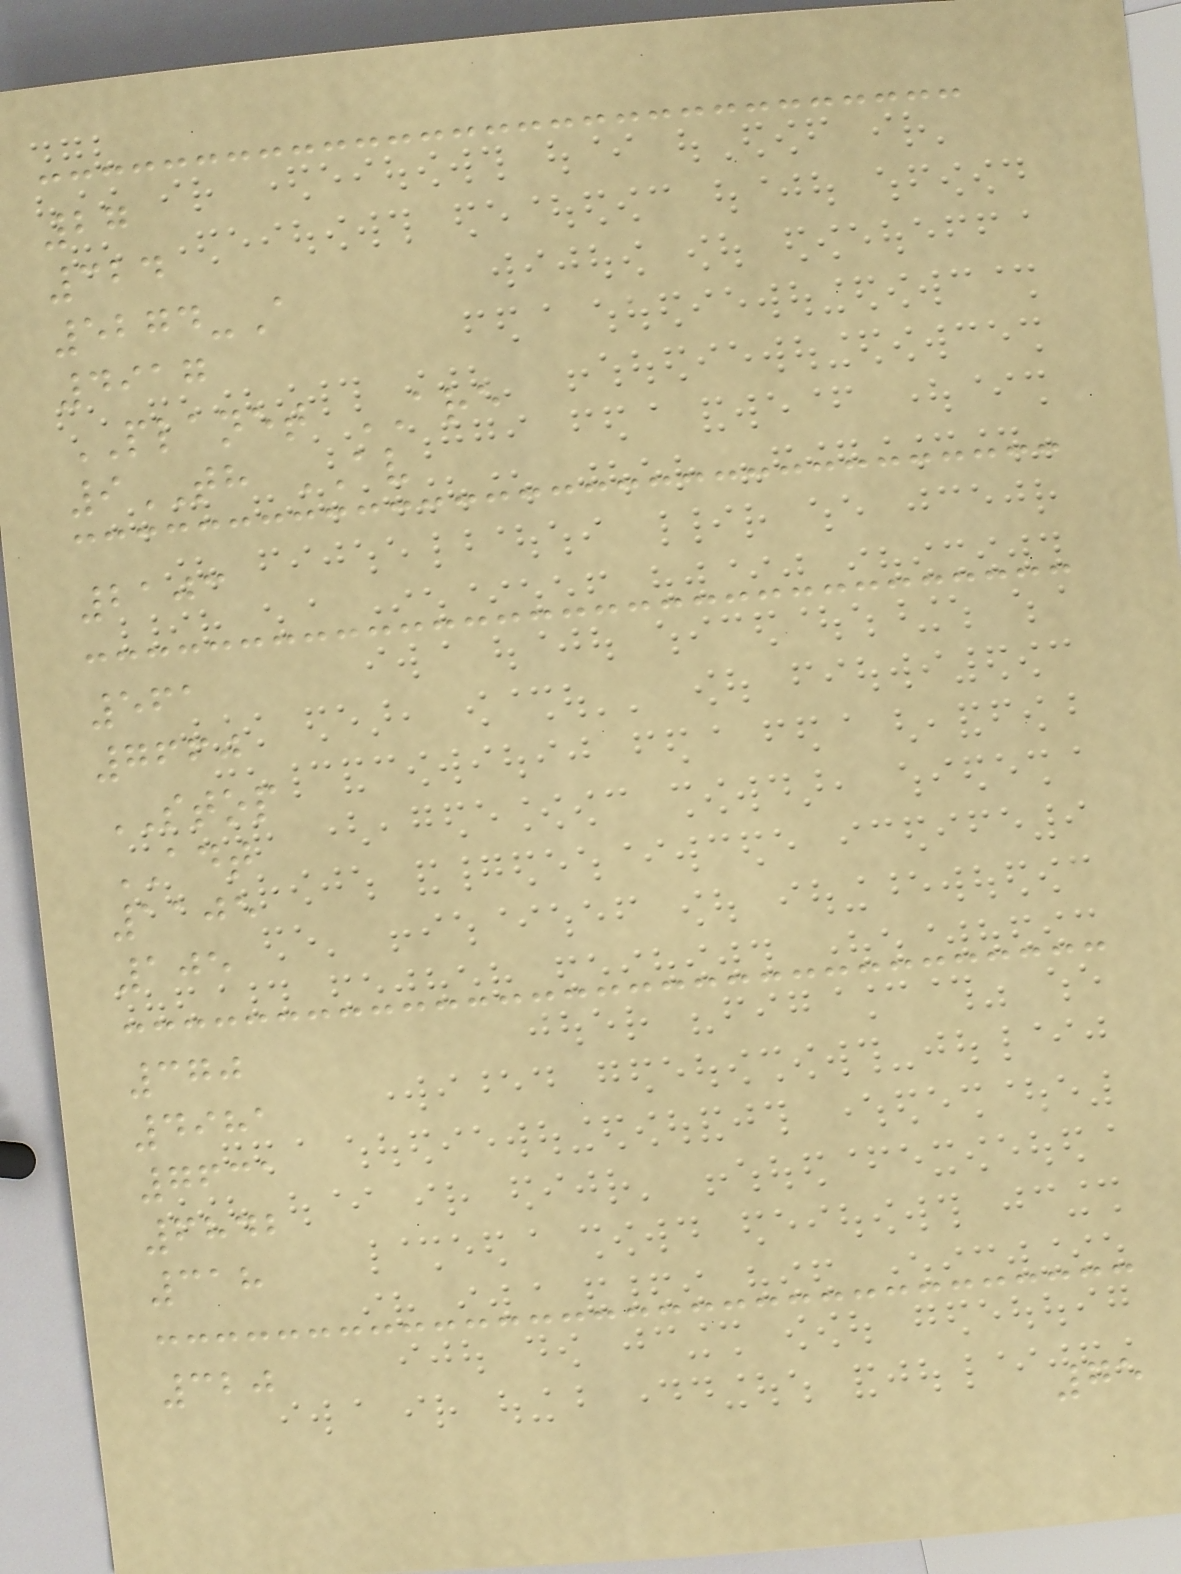27
324
5274-A
4917
PLANET ARE
9TH AV
2103
561
7660
STOP
ADT
1105
105
370
4981
7631
6842
318
320
75
